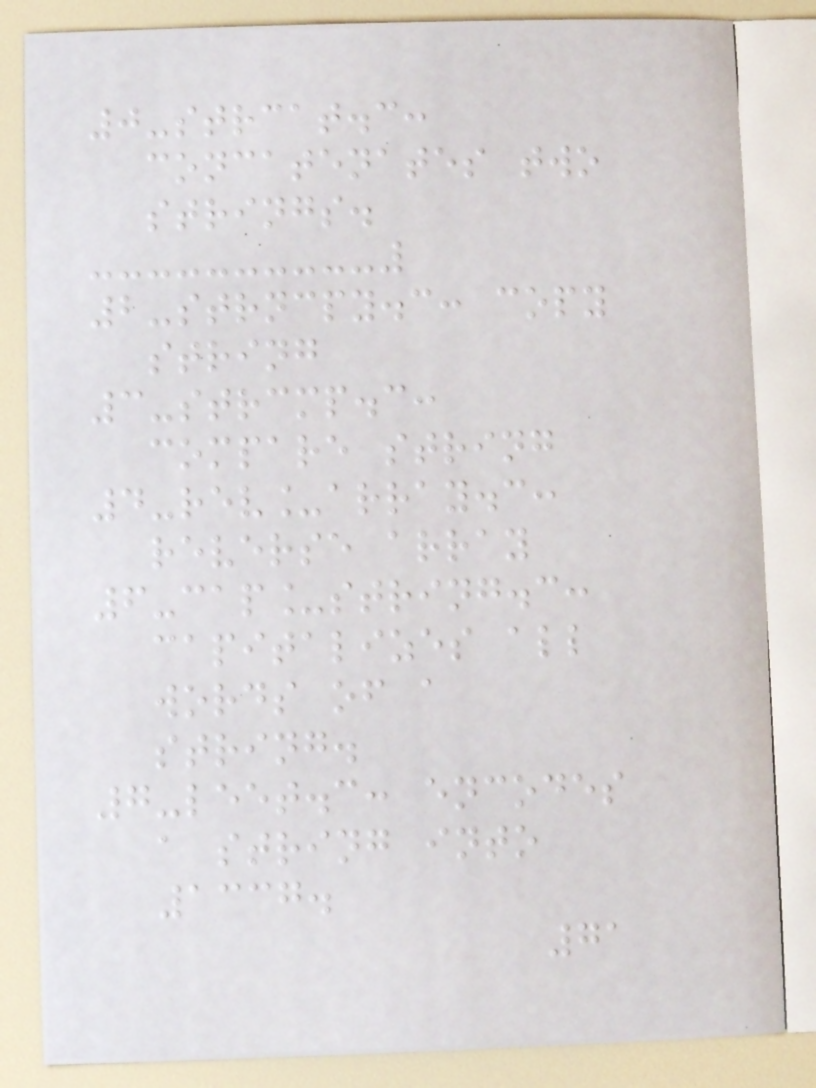0-strcat.c:
concatenates two
strings.
2-strncpy.c: copy
string
3-strcmp.c:
compare string
4-rev_array.c:
reverse array
6-cap_string.c:
capitalizes all
words of a
string.
7-leet.c: encodes
a string into
1337.
71
